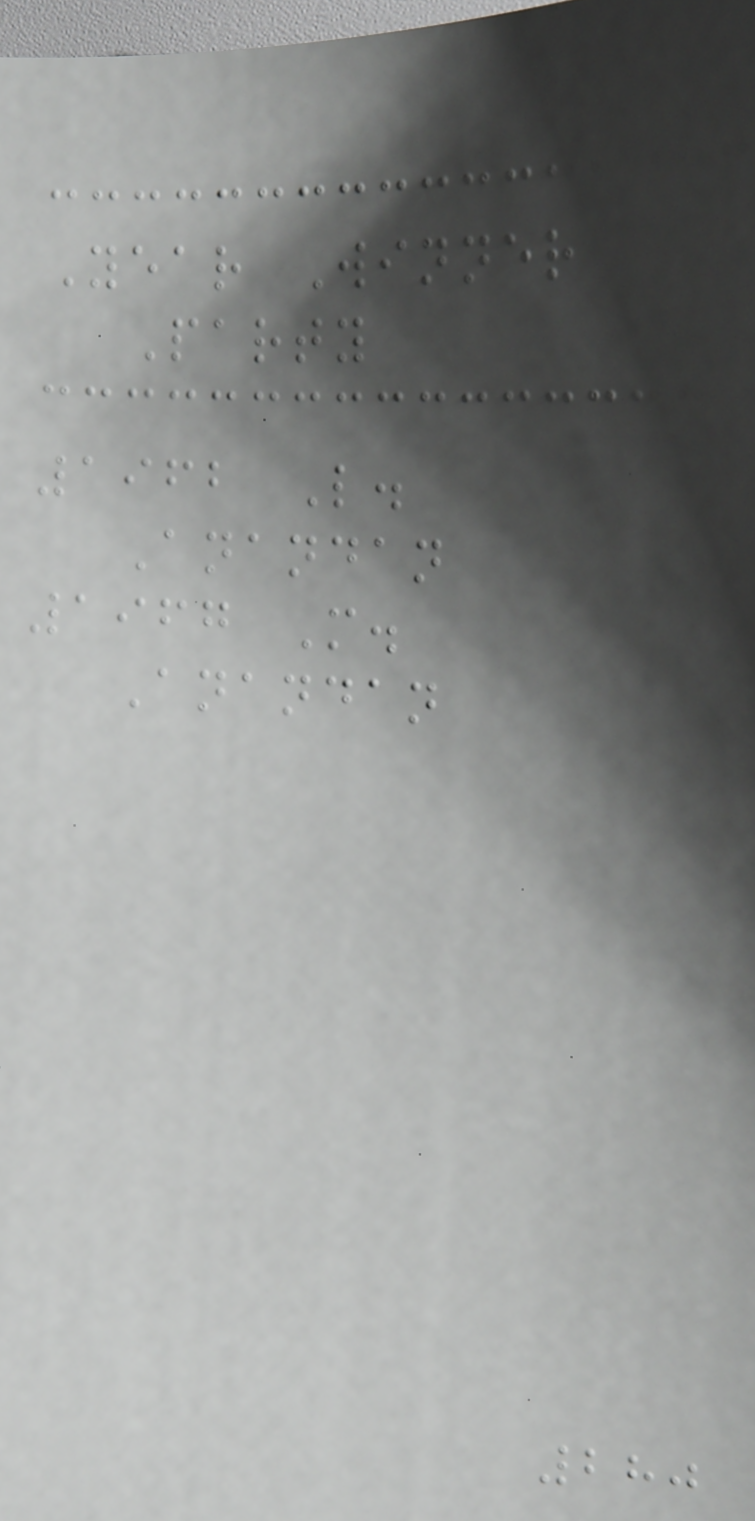Year Winner
Party
1962 L.
Anandan
1967 M.
Anandan
280
